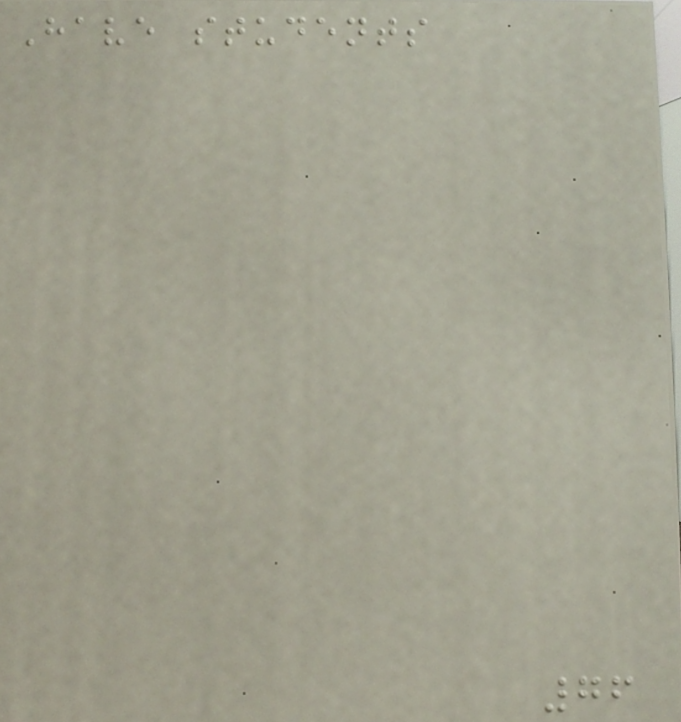Have students
76
